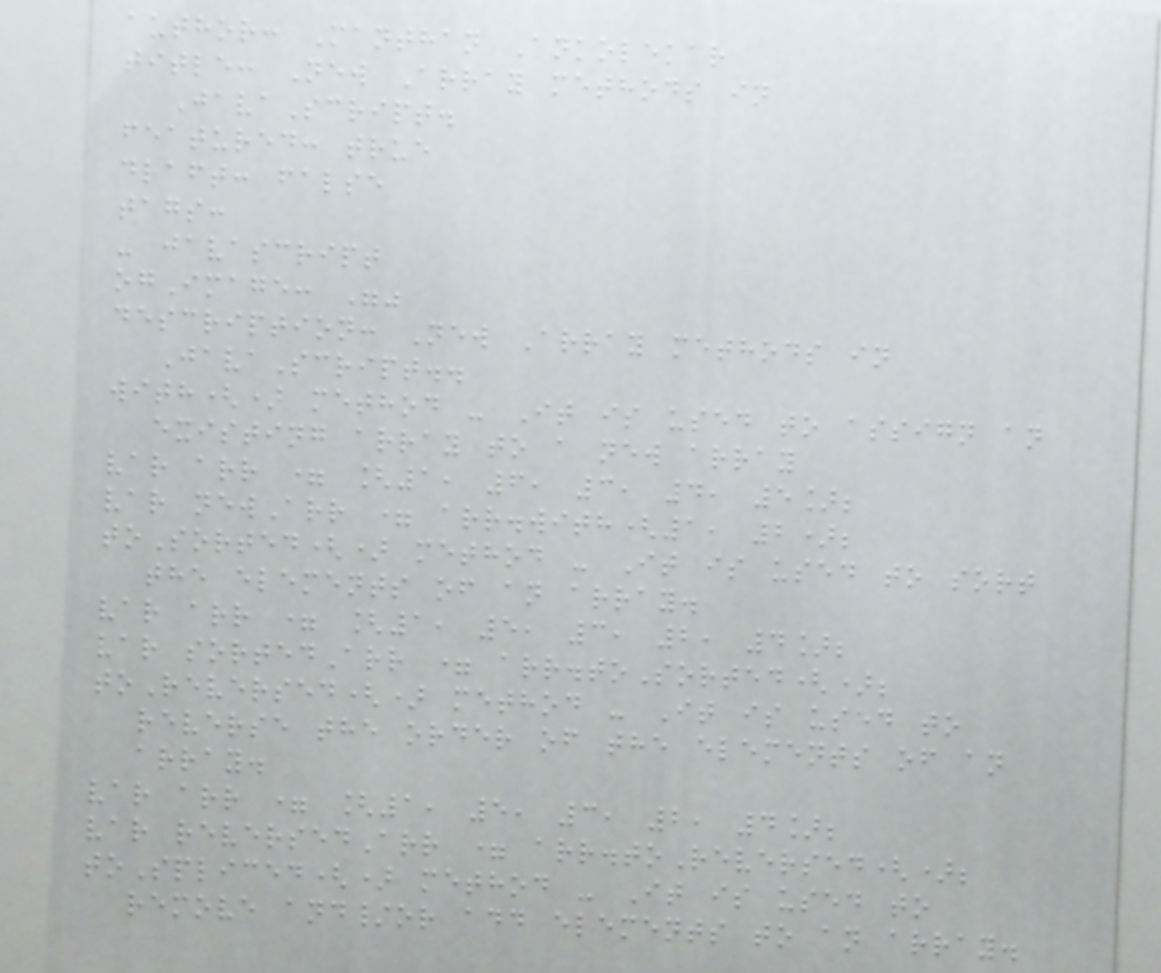author: Manthan Ankolekar
title: New Array methods in
JavaScript.
featured: true
draft: false
tags:
- javascript
ogImage: ""
description: New Array methods in
JavaScript..
with() method - It is used to assign an
existing array to a new array
var arr = [1, 6, 3, 4, 5];
var newArr = arr.with(1, 2);
toSorted() method - It is used to sort
the elements of an array.
var arr = [1, 5, 3, 2, 4];
var sortedArr = arr.toSorted();
toReversed() method - It is used to
reverse the order of the elements of an
array.
var arr = [1, 5, 3, 2, 4];
var reversedArr = arr.toReversed();
toSpliced() method - It is used to
remove and/or add elements to an array.
